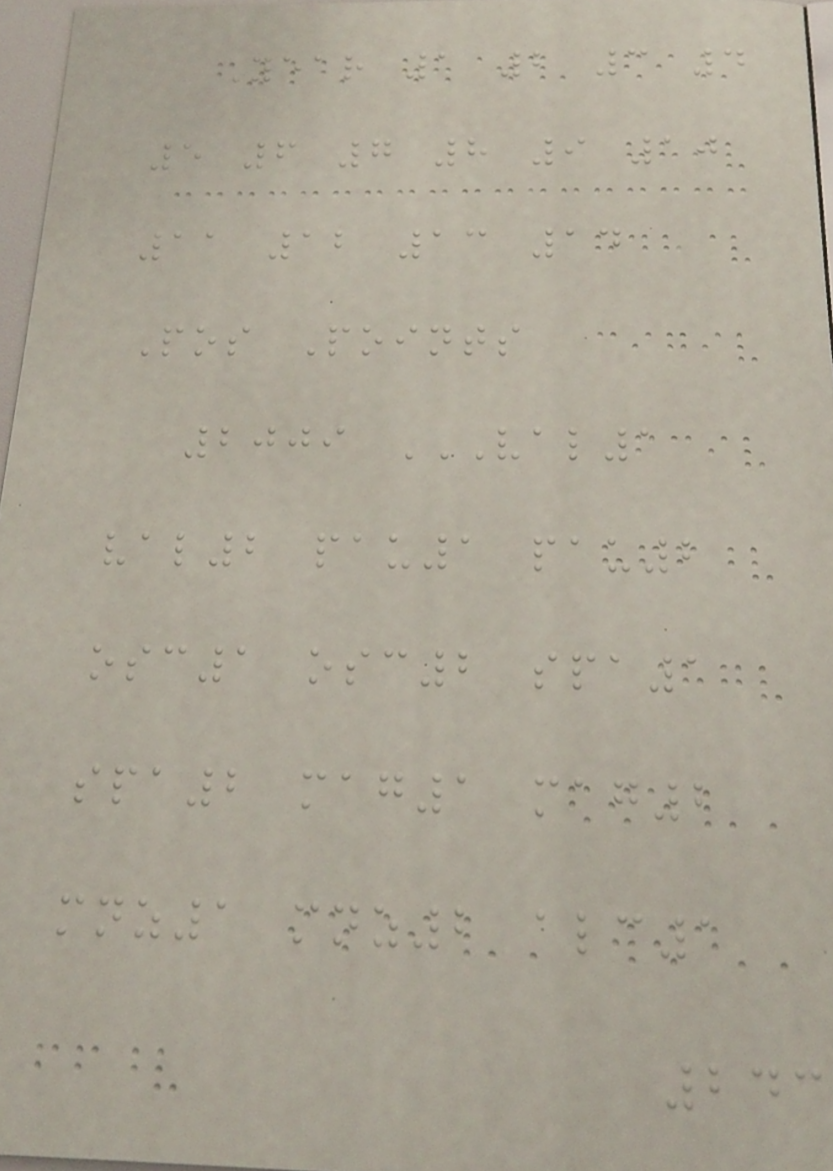Year 1 2 3 4
5 6 7 8 9 10
11 12 13 14
Pos Points
2009 VAL1
VAL2 PAU1 PAU2
OSC1 OSC2 SPA1
SPA2 MAG1 MAG2
MNZ1 MNZ2 ALC1
243
